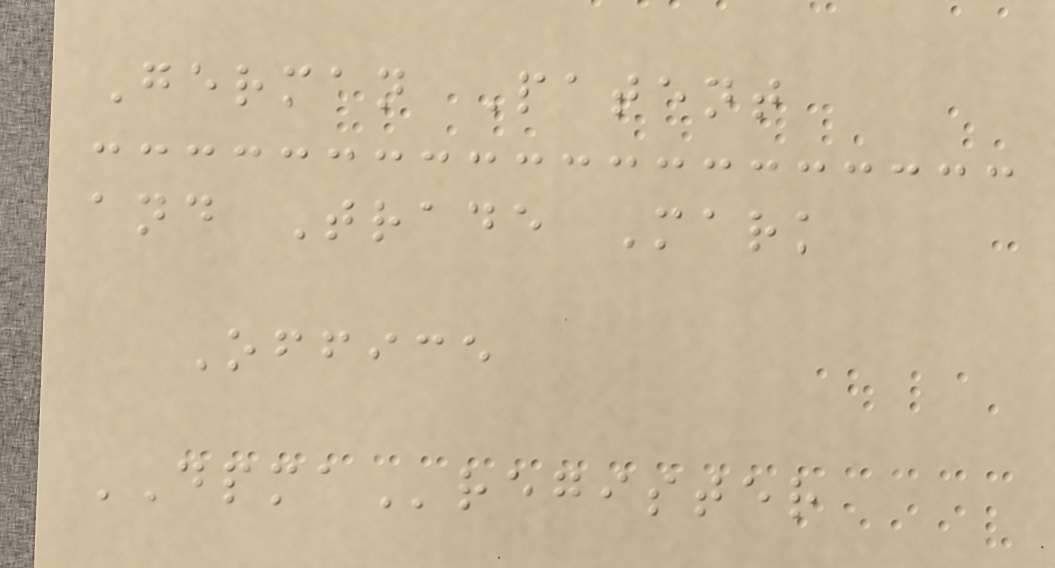German Patent
and Trade Mark
Office
DPMAregister
